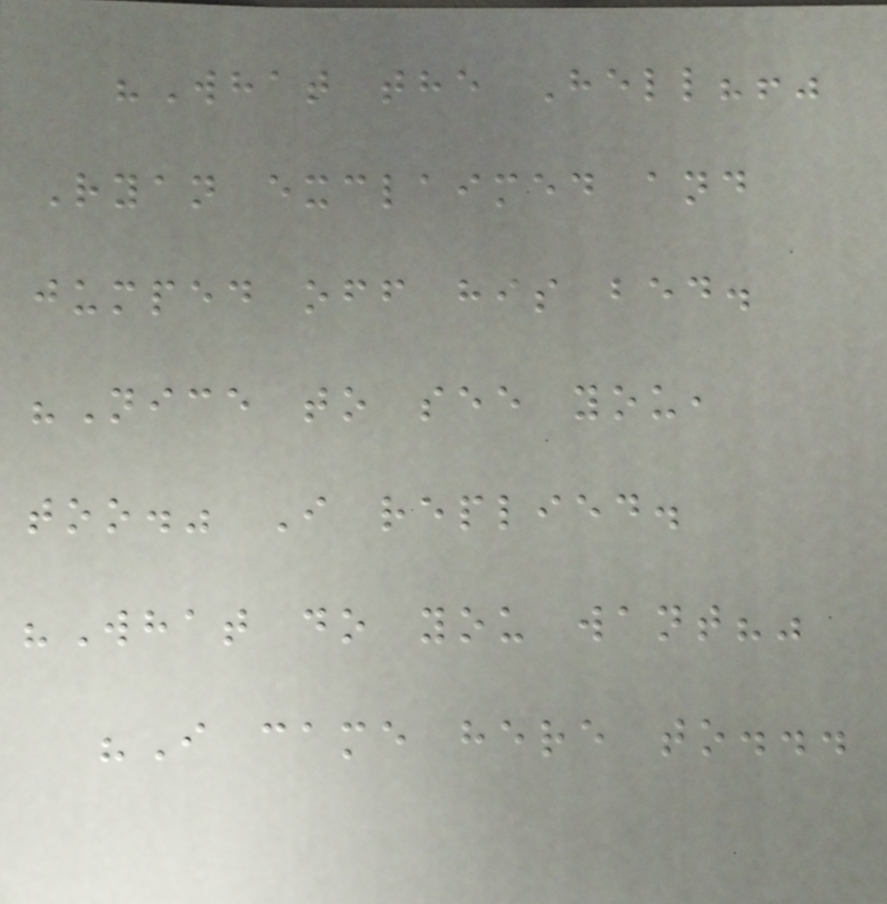"What the Hell?!"
Ryan exclaimed and
jumped off his bed.
"Nice to see you,
too." I replied.
"What do you want?"
"I came here to...
